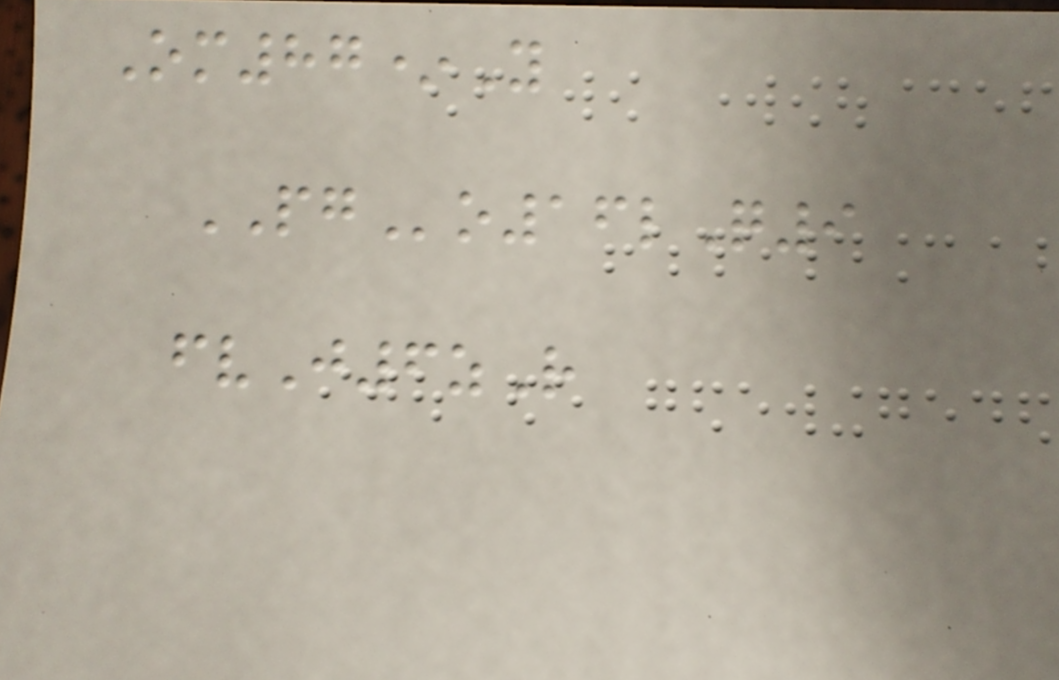Om87*Y
PGo16lQ9
fvJ6zR
